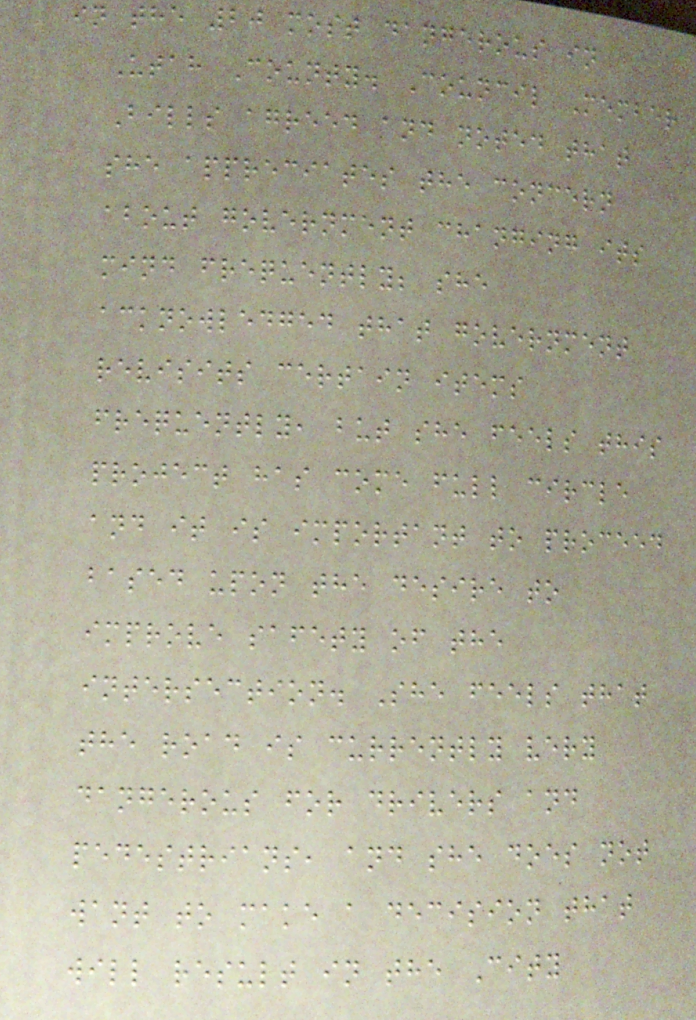in the 20 most dangerous in
Utah County. Council Member
Bills agreed and noted that
she appreciates the concern
about government changing its
mind frequently; she
acknowledged that government
revisits certain items
frequently, but she feels this
project has come full circle
and it is important to proceed
based upon the desire to
improve safety of the
intersection. She feels that
the road is currently very
dangerous for drivers and
pedestrians, and she does not
want to make a decision that
will result in the City
